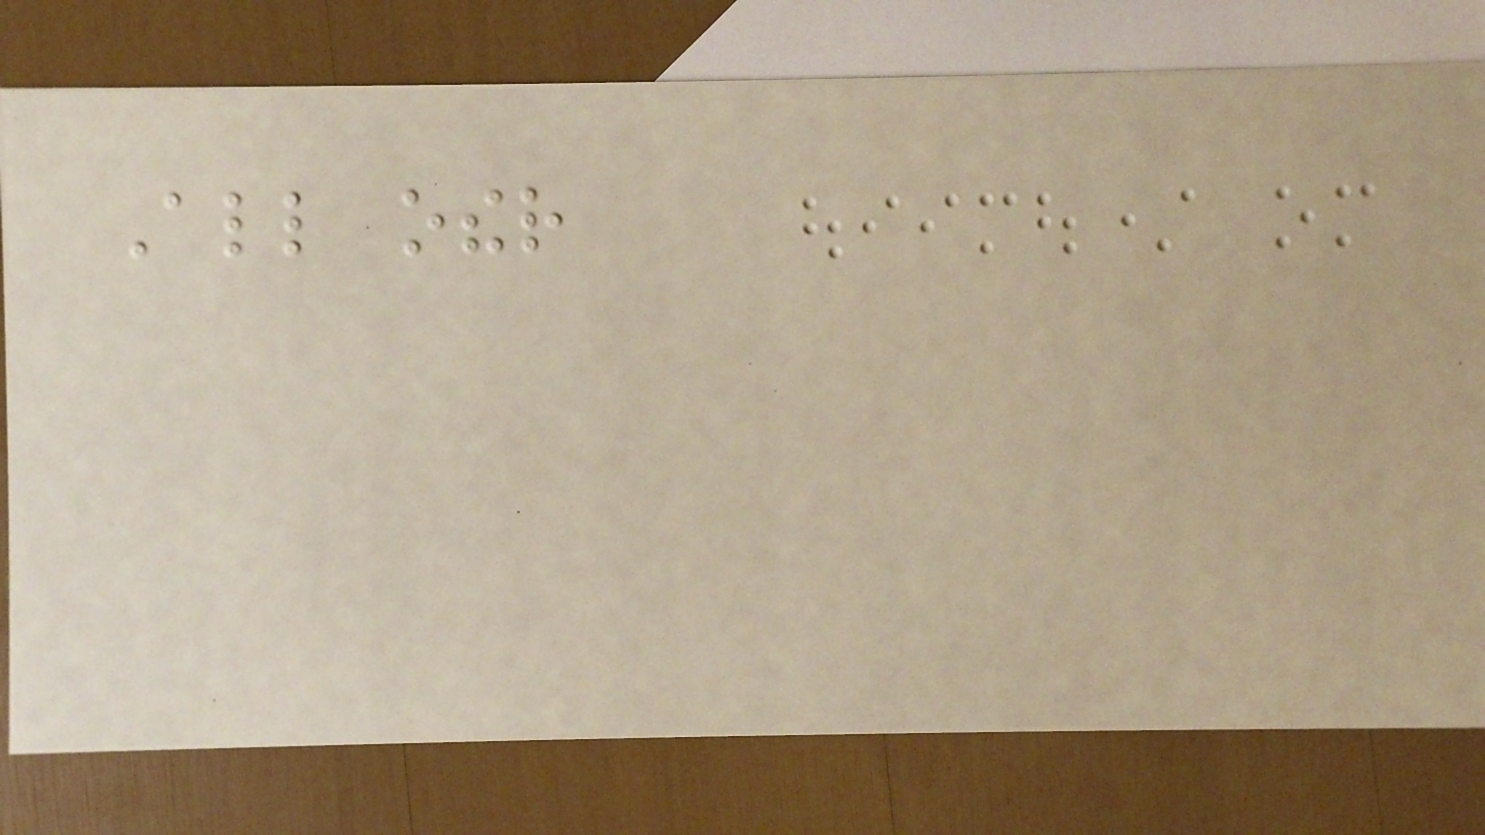All other
